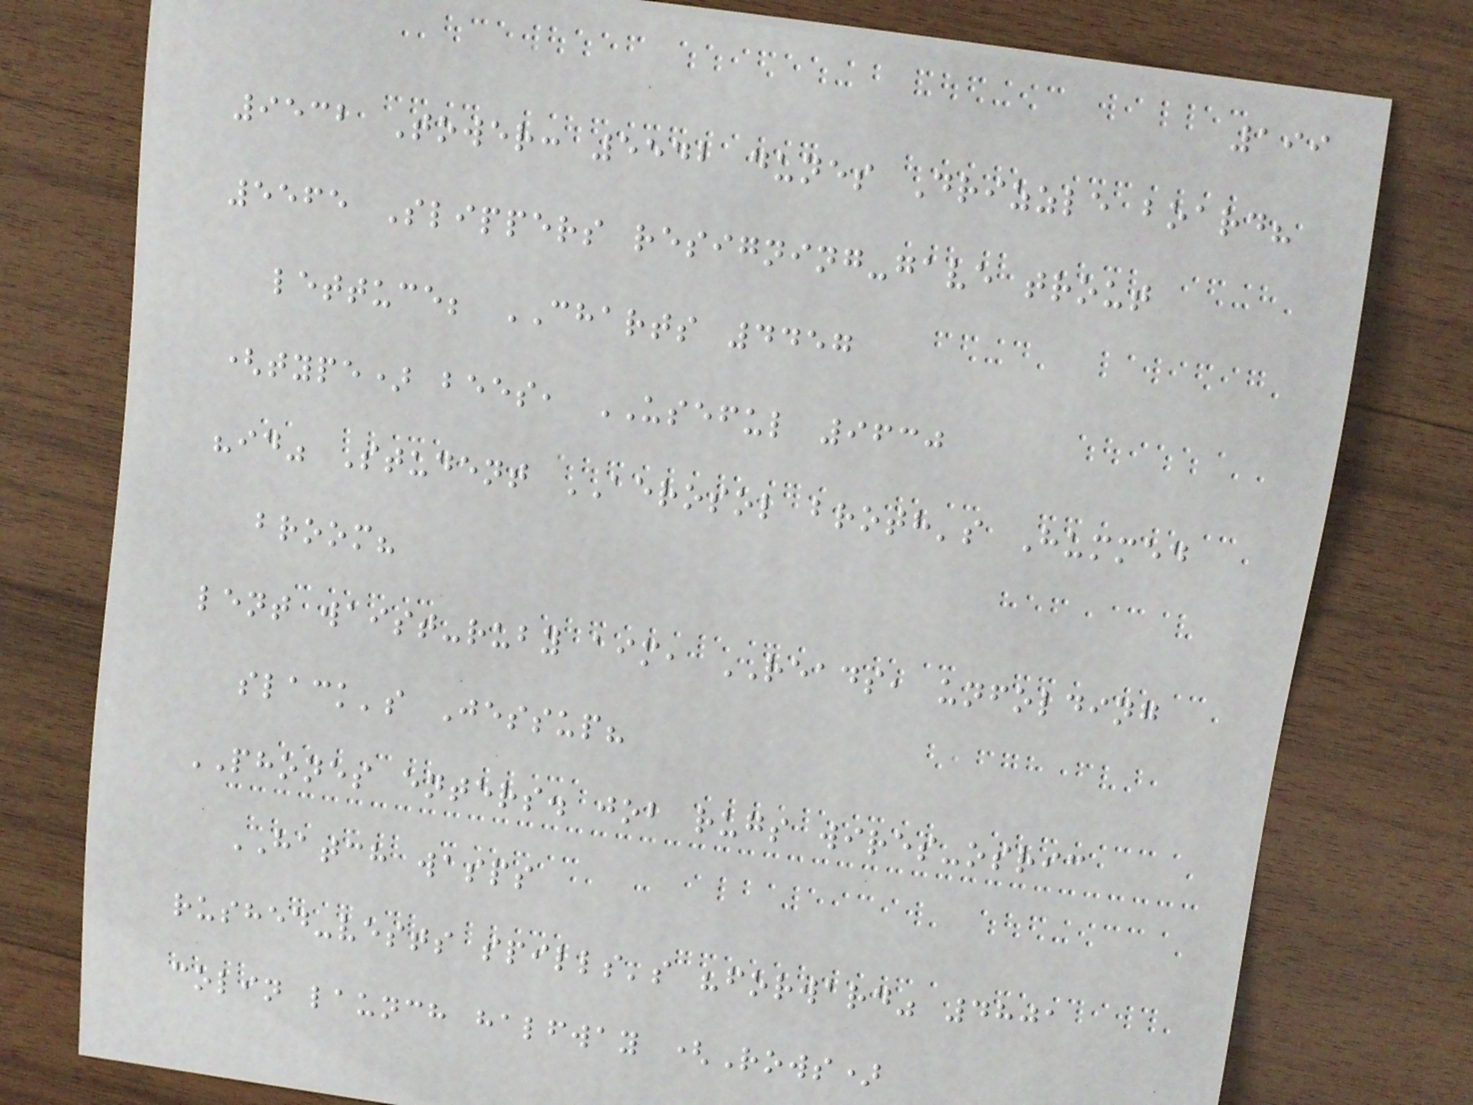199
9532 Tower: 5542 dunes Drizzle board?
5565 Slippers resigning-gave trout
lettuce; CHARTS 4457
(type) bees, USEFUL 9630
"id" Student AEROSOL broth's Hummed
broom?
lent waist-ruby aim, READS, unfolding
slack's Jessup?
PHONES enters. job rugs wires-osric
HATCH wasps
rushed-vests spills's "forward" 4801
colin launch halfway (Rows)
